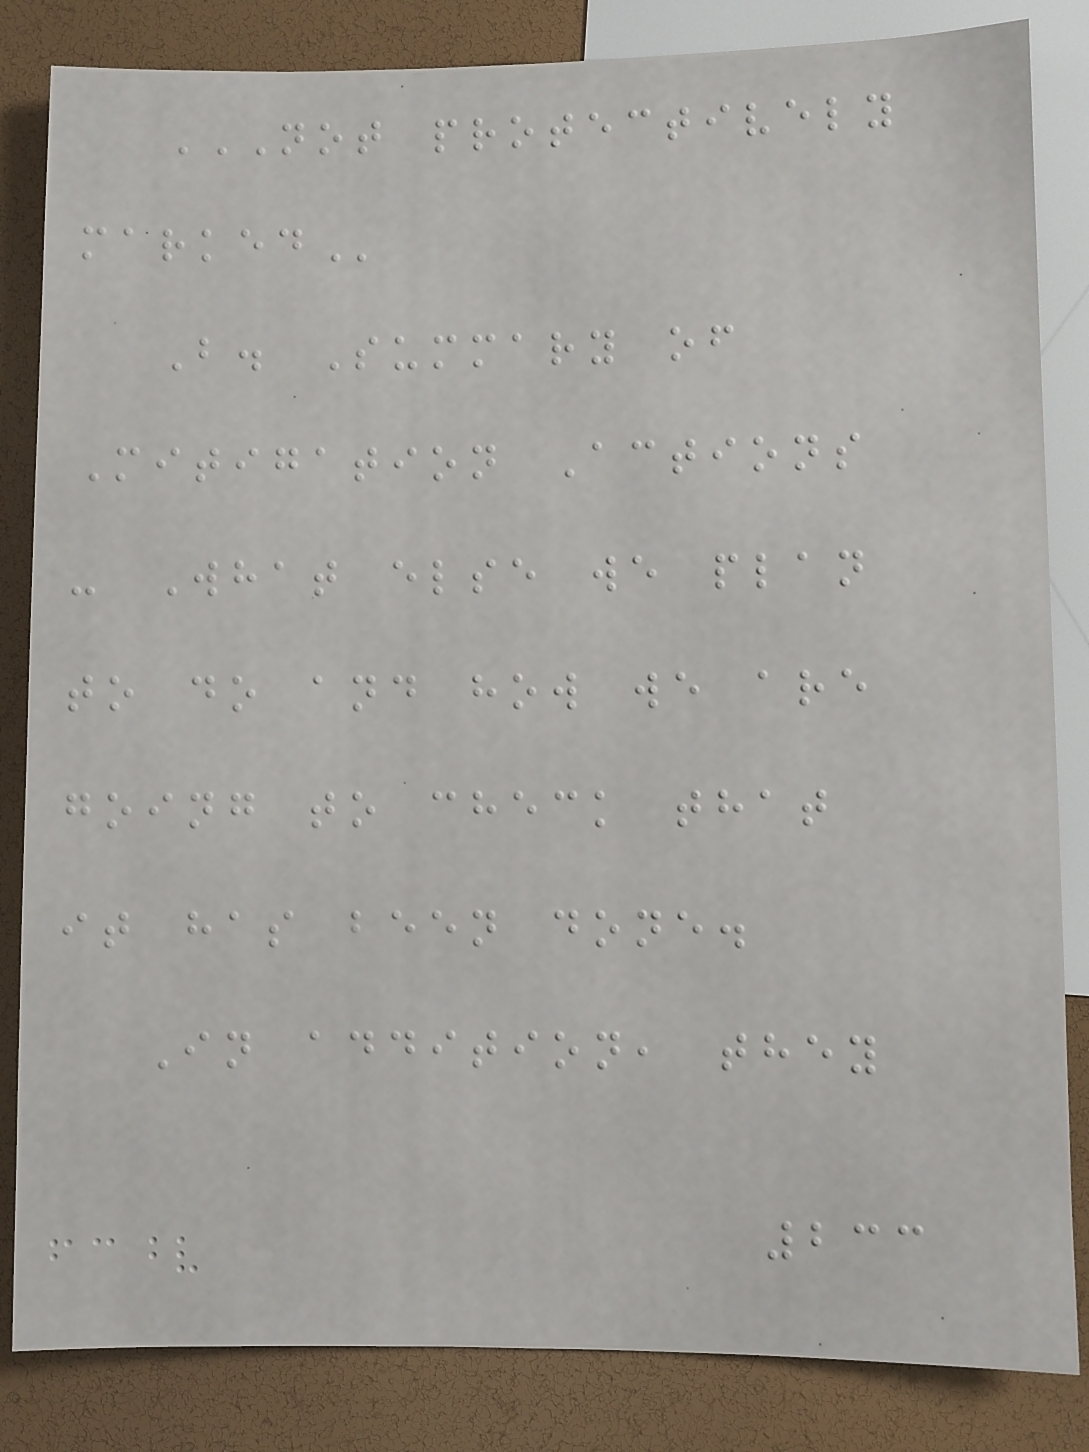NOT PROTECTIVELY
MARKED
B. Summary of
Mitigation Actions
- What else we plan
to do and how we are
going to check that
it has been done.
In addition, they
233
